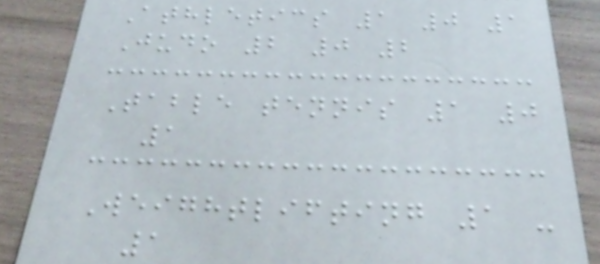Athletics 1 0 1
Judo 2 0 2
Table tennis 1 0
1
Weightlifting 1 -
1
